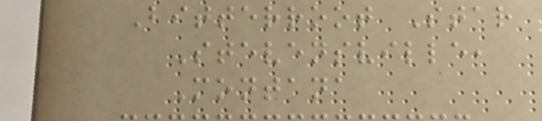Bitterroot Star
Stevensville,
Montana
